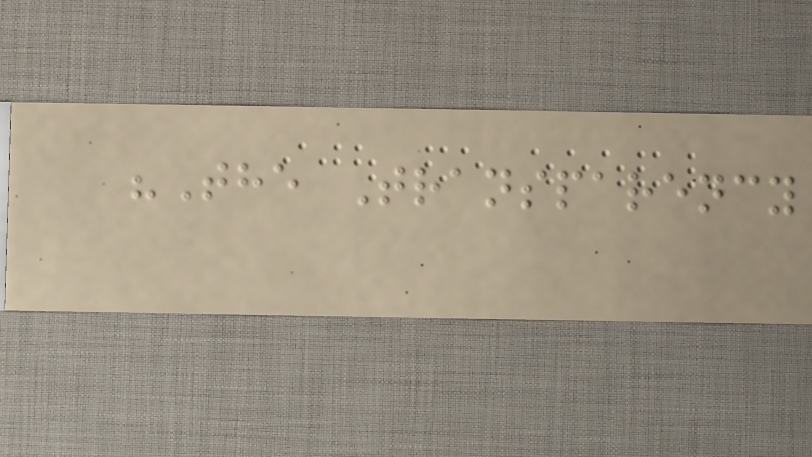"The Transparency
